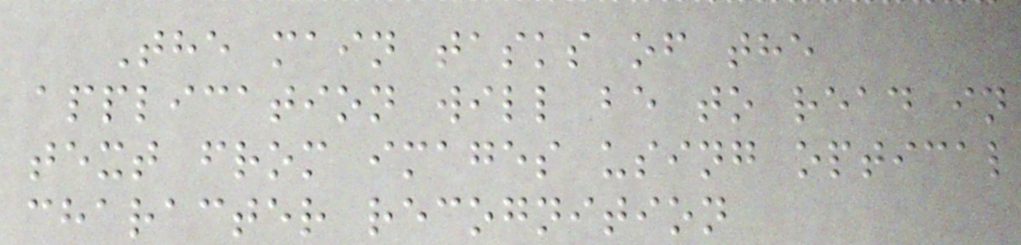The main tasks of the
application will be to read in
text from images using optical
character recognition
